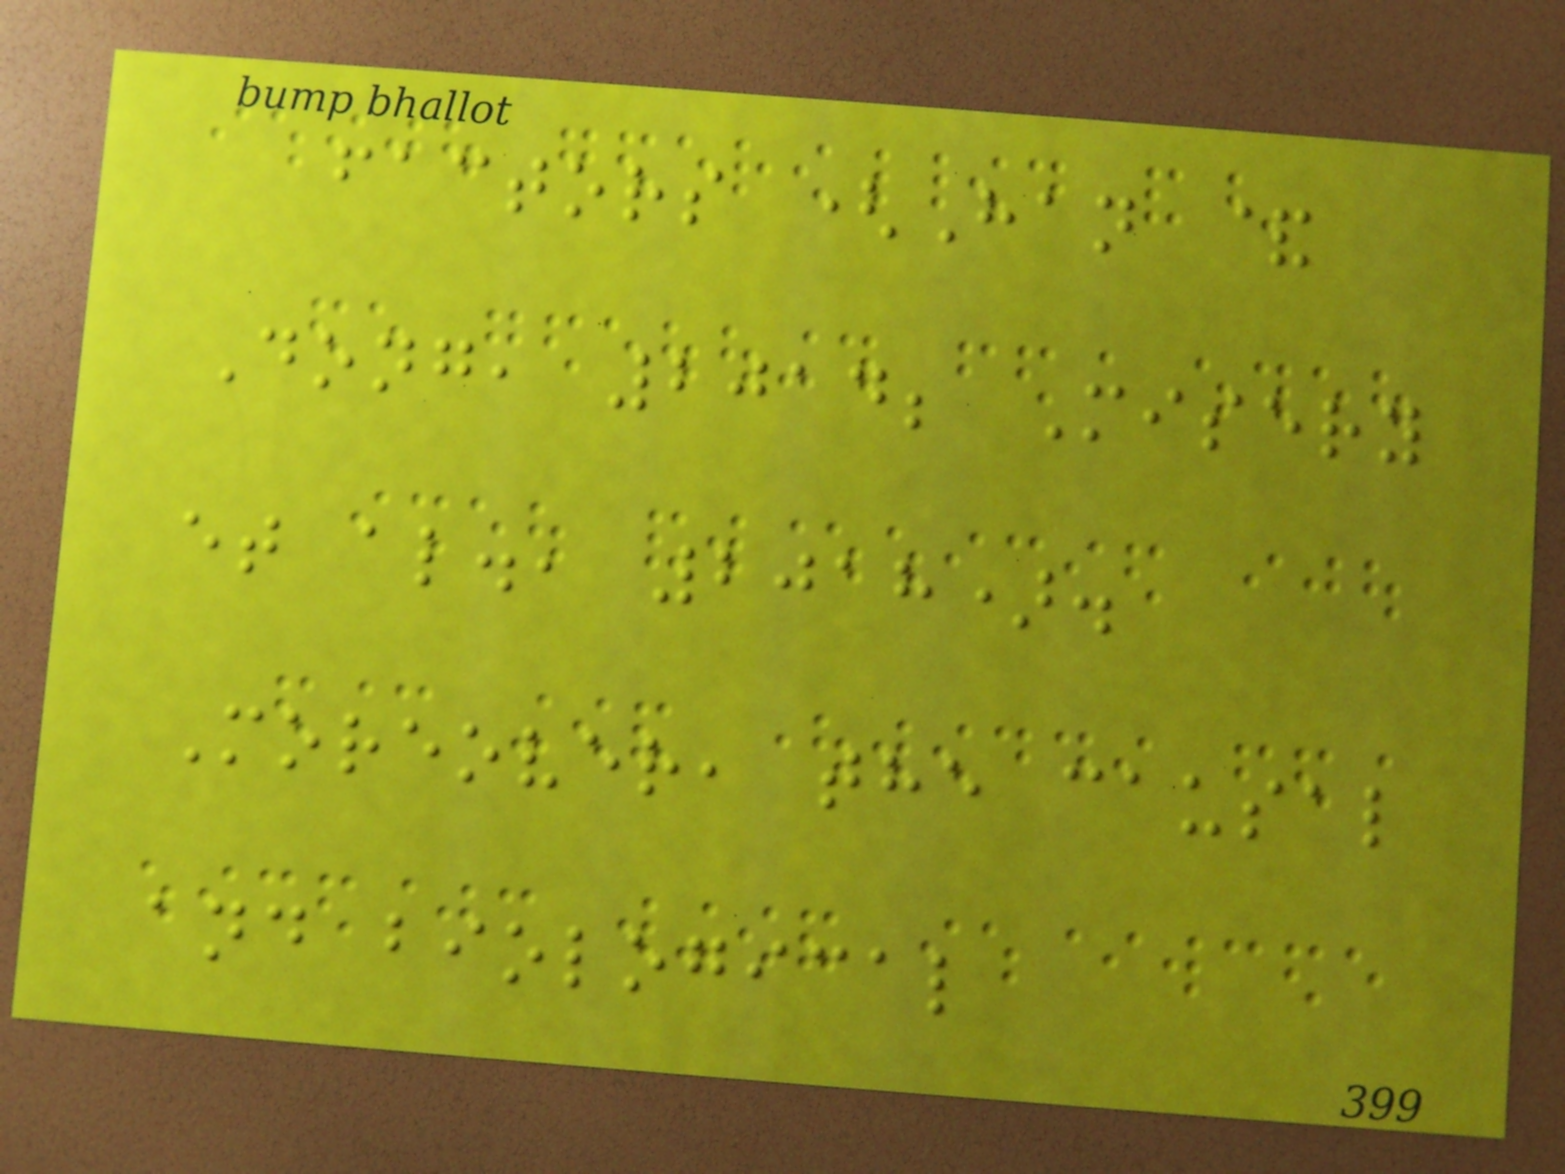factors (Han &
Dong, 2014; Misery
et al., 2018).
Moreover, the causal
and biological
